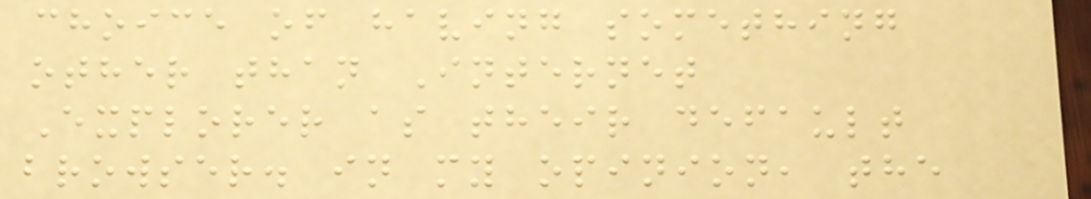choice of having something
other than Internet
Explorer as their default
browser. in my opinion, the
